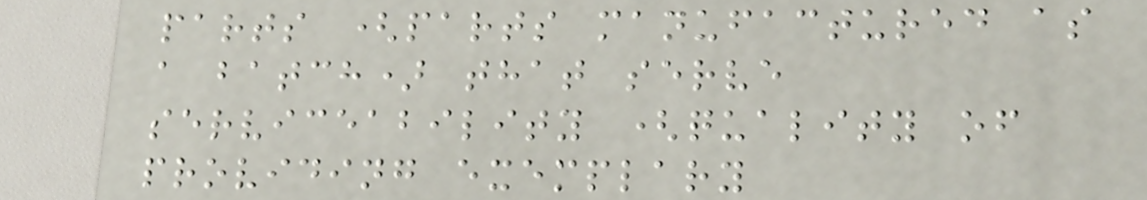parts (parts manufactured as
a batch) that serve
serviceability (quality of
providing exemplary
